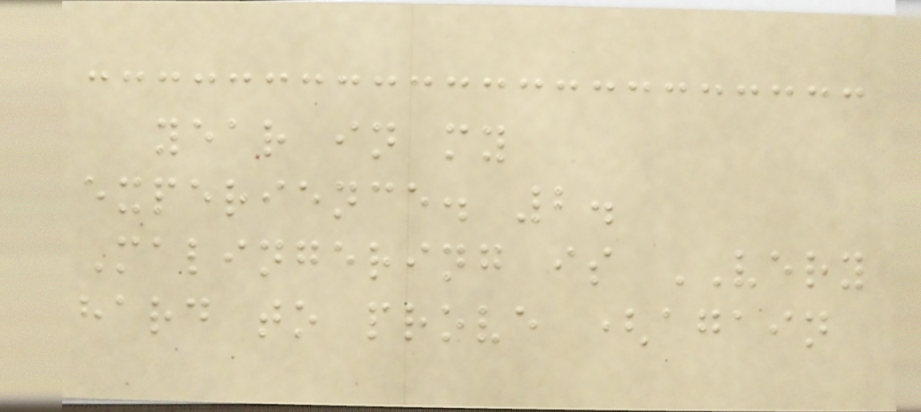year in my
experience. 2.
Malingering is VERY
hard to prove (again
